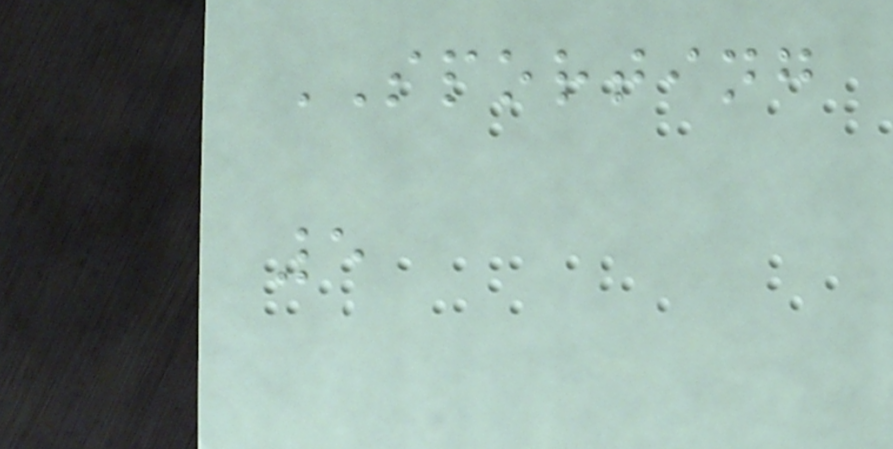SPORTING
5
